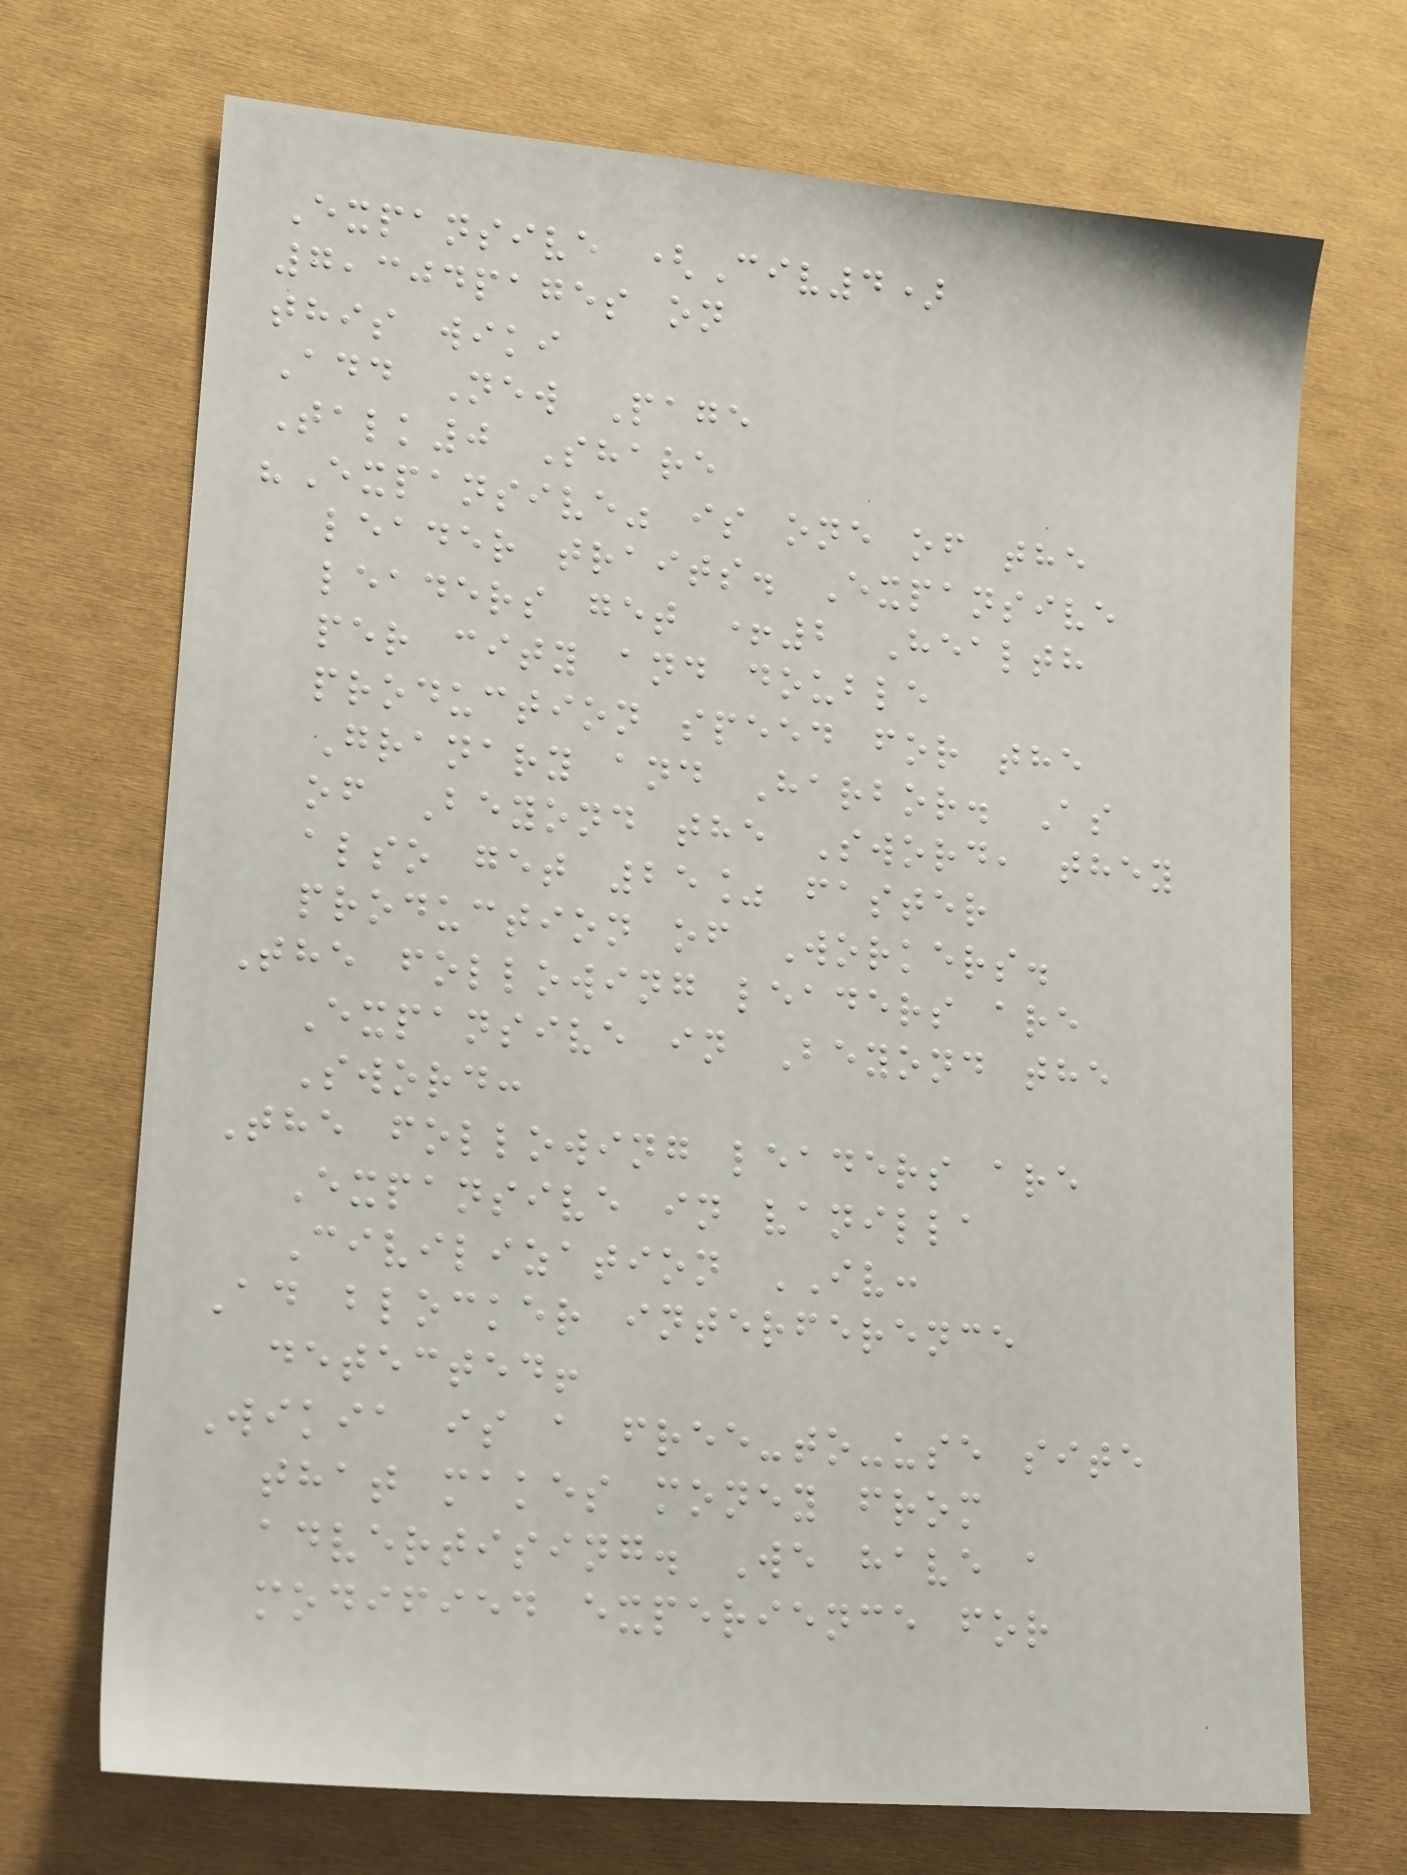Expansive (Civ4)
7,304pages on
this wiki
Add New Page
Talk0 Share
"Expansive" is one of the
leader traits. Expansive
leaders get +2 Health
per city and double
production speed for the
Granary and Harbor. As
of Beyond the Sword, they
also get 25% faster
production of Workers.
The following leaders are
Expansive in Beyond the
Sword:
The following leaders are
Expansive in vanilla
Civilization IV:
Ad blocker interference
detected!
Wikia is a free-to-use site
that makes money from
advertising. We have a
modified experience for
